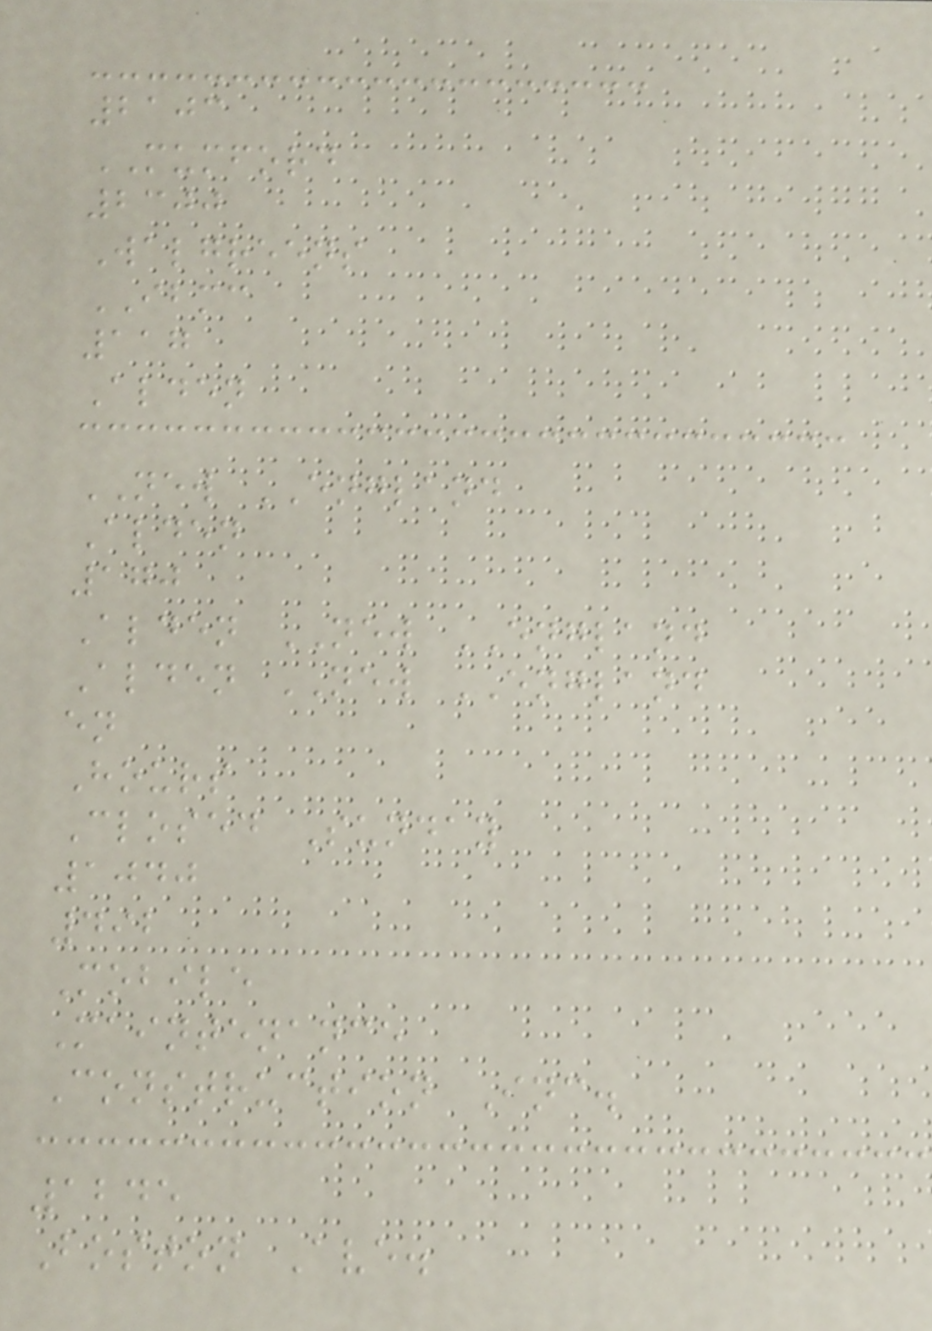2103
MUMFORD
2300
Walgreens
IBMC
117
Alden
NEW ENGLAND
Alden
170
Alden NEW ENGLAND
Alden NEW ENGLAND
en
Hours
Closed Sunday
1040
492
Mobile
Maintenance
Construction Inc.
1245
Boston Ave.
